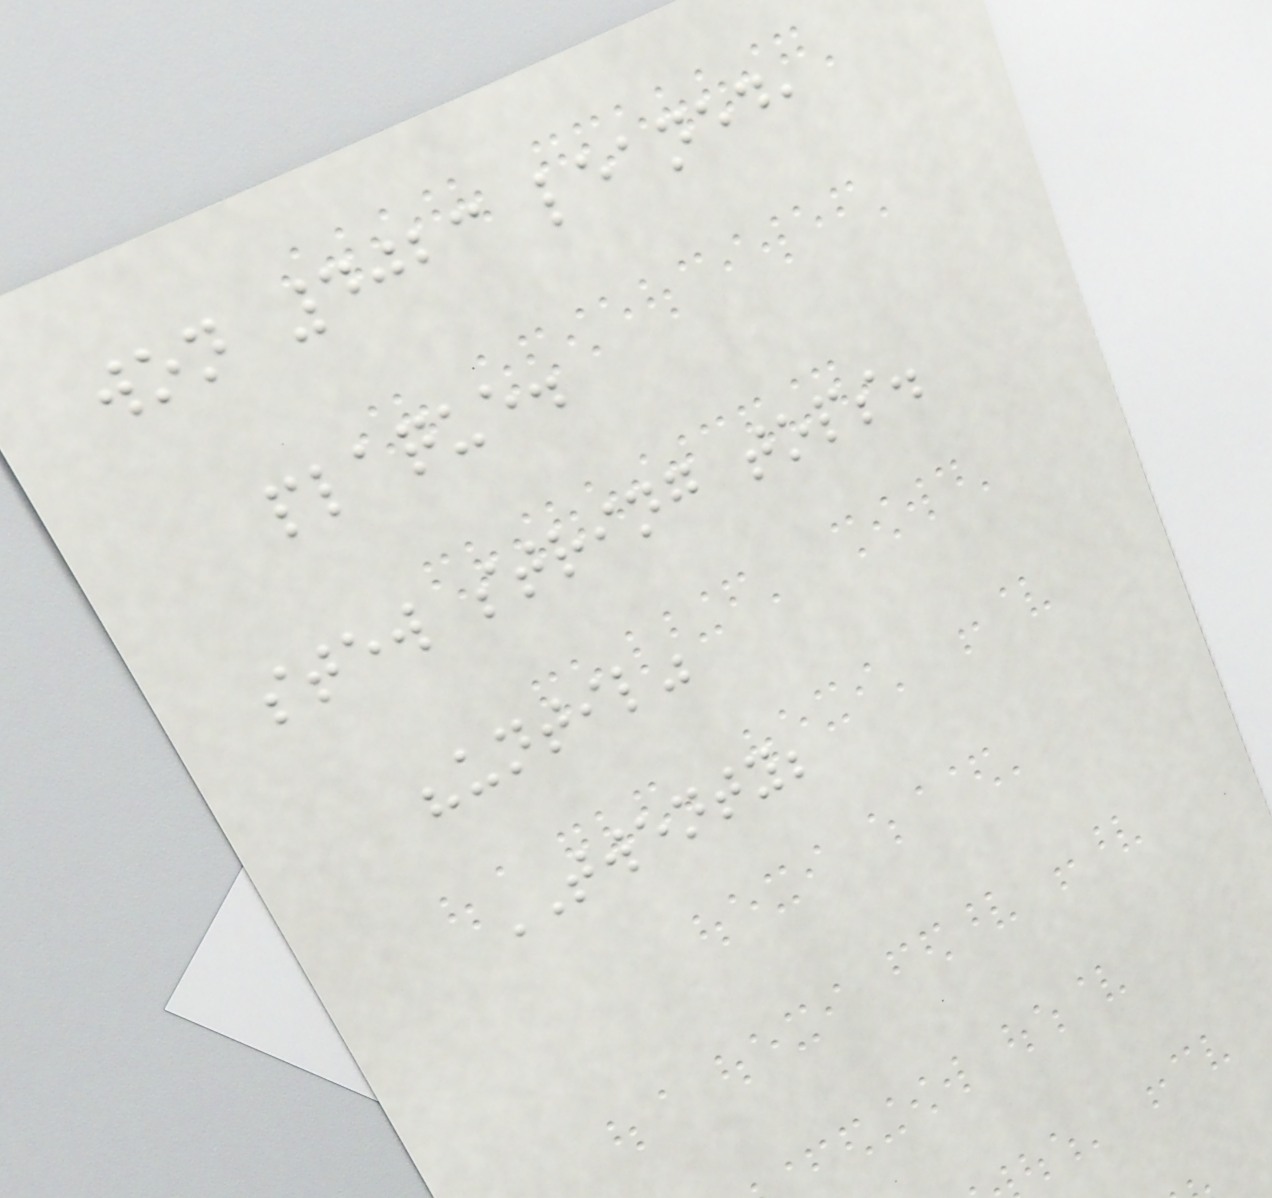won 4023 leaned,
plaque.
stew string tops.
"until"
TWENTY;
